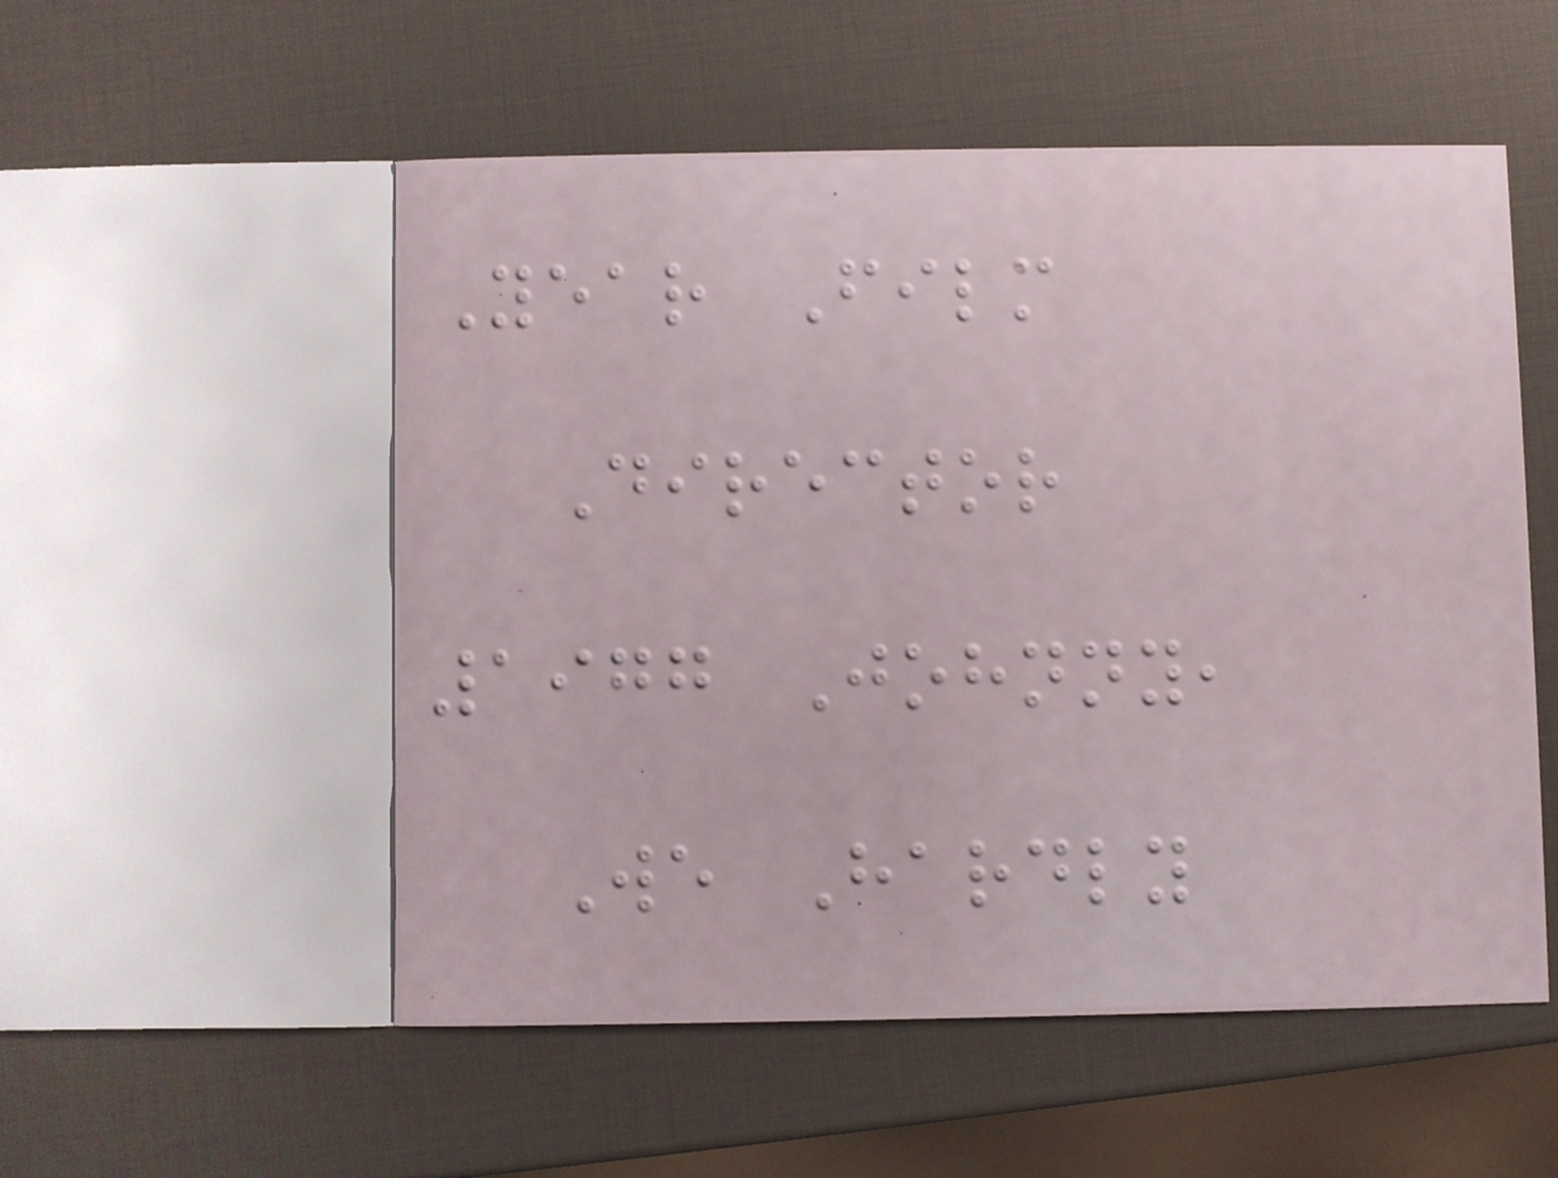Year Film
Director
1977 Johnny,
We Hardly
